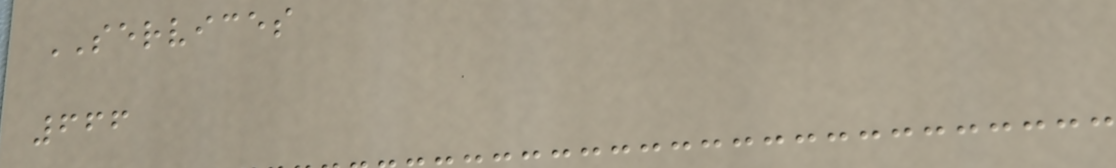SERVICES
666
